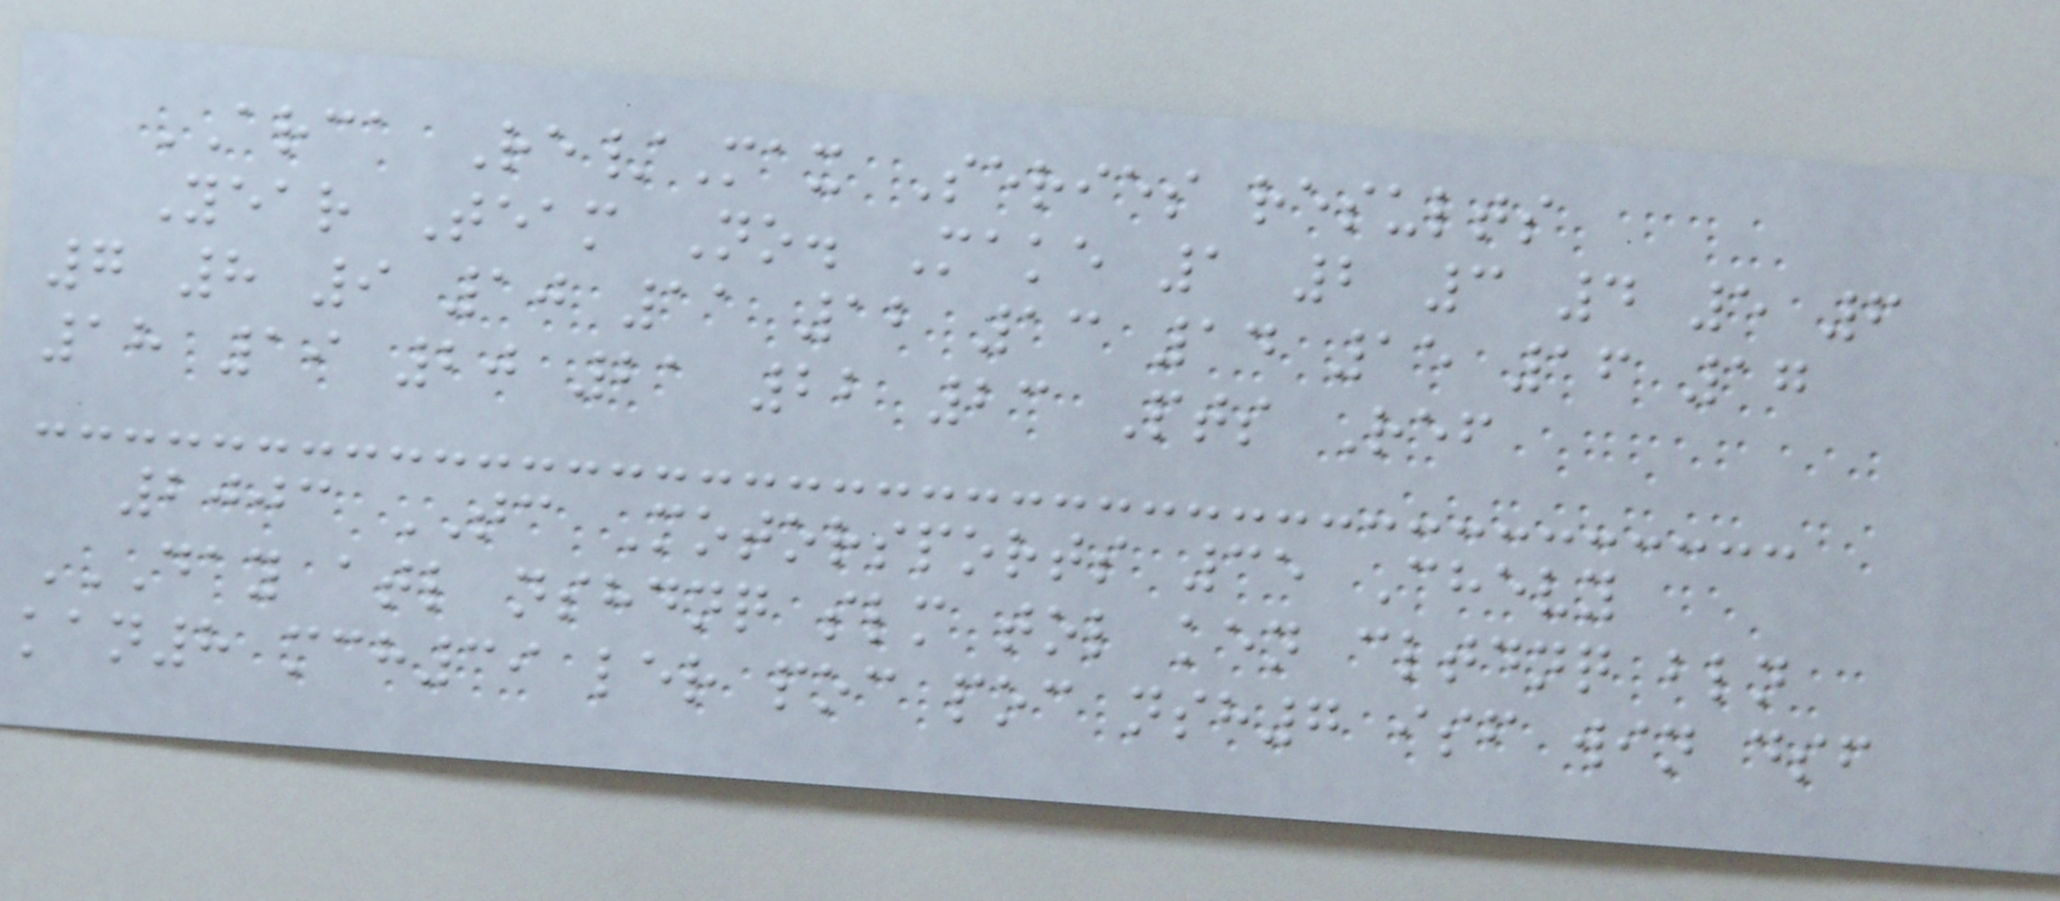ARCA Re/Max Series results
Year Team No. Make 1 2 3 4 5 6
7 8 9 10 11 12 13 14 15 16 17
18 19 20 21 22 23 Pts Ref
2003 TC Motorsports 35 Chevy
DAY ATL NSHDNQ SLM TOL KEN CLTDNQ BLN
KAN8 MCH39 LER POC POC NSH7 ISF WIN DSF
